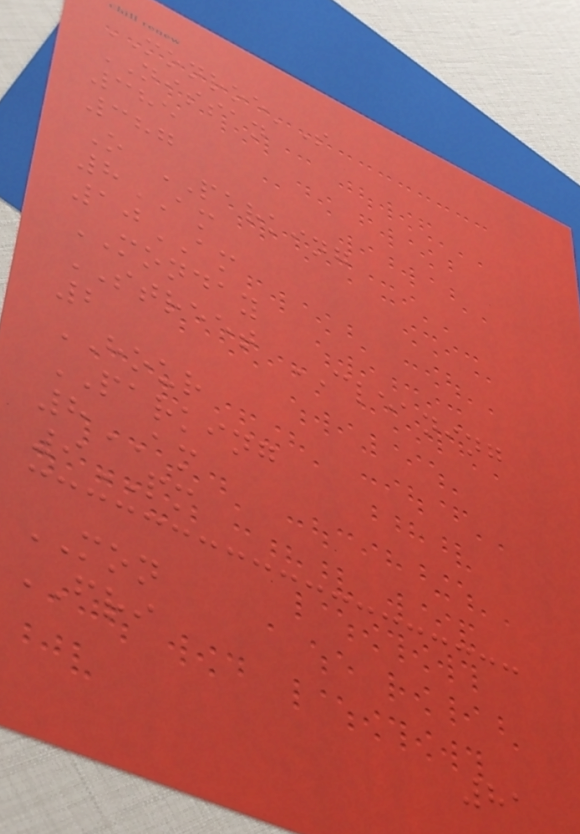MONROE'S
NISSAN
385
387
O PARKING
8AM
10AM
MONDAY
STREET CLEANING
2
HOUR
PARKING
8AM
9PM
MON
FRI
81
